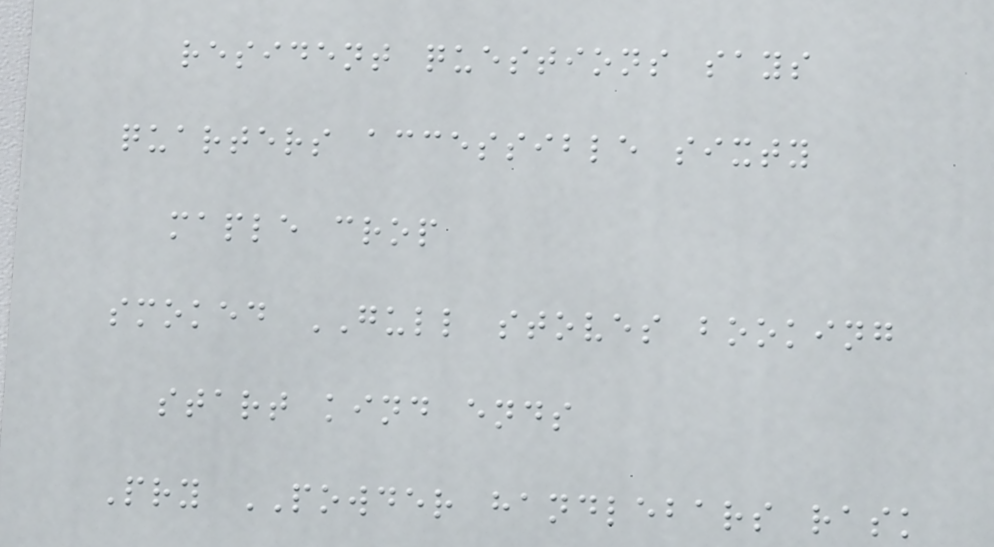resident questions says
quarters accessible sixty
maple crop
smoked GULL stoves booking
start kind ends
Pry POWDER handlebars rask
